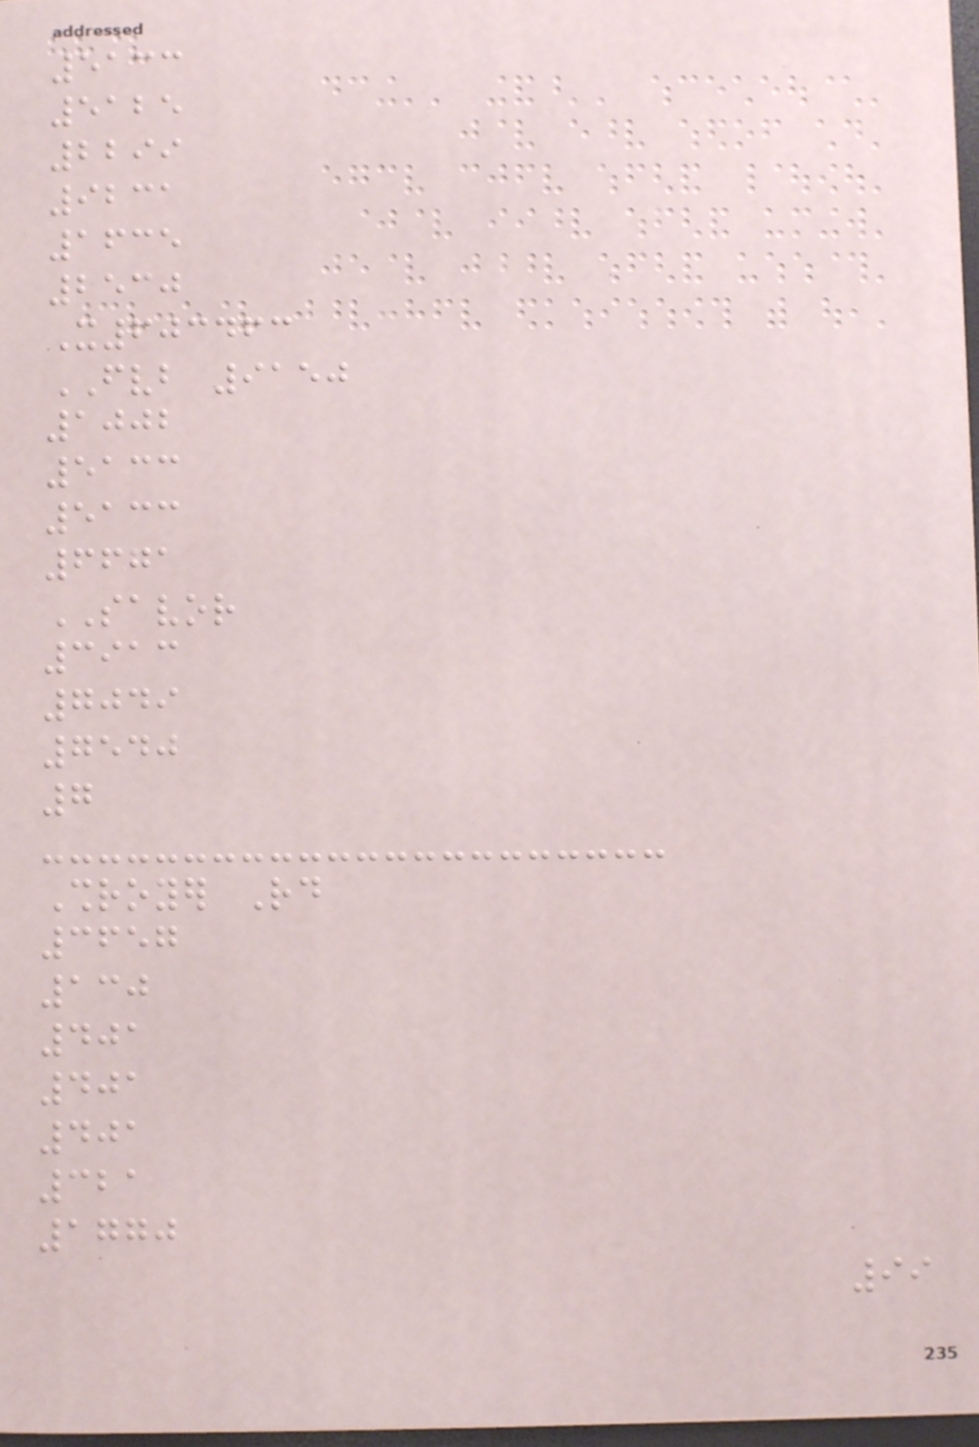5133
5125
2299
9231
1635
2530
X603463
FVB 9150
1002
5133
5133
6671
SAVOR
3913
7049
7540
7
Shroyer Rd
3657
130
401
401
401
321
1770
99
